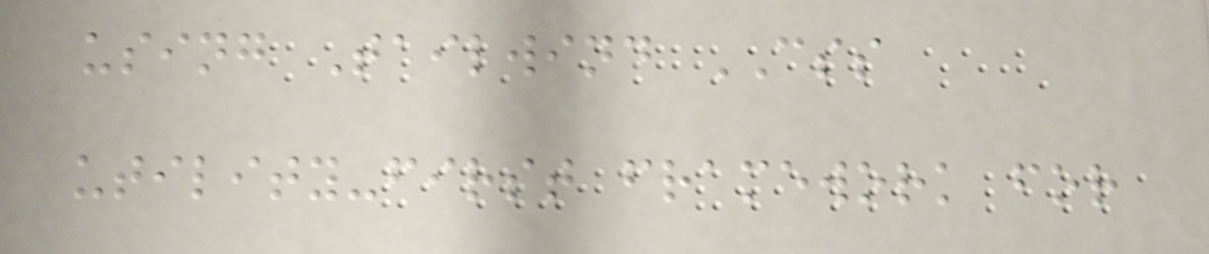using Tailwind CSS
utility-first framework for
